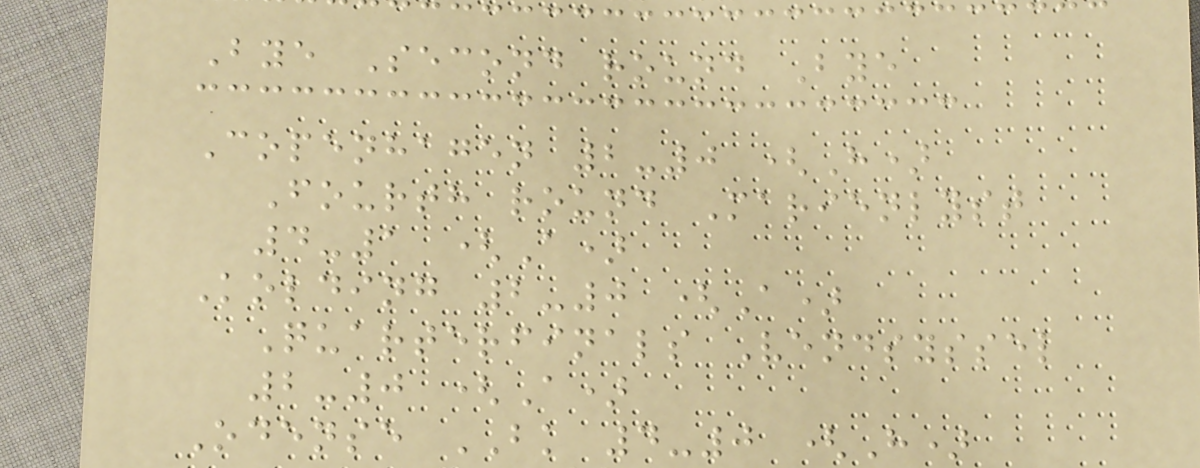Bye Second round Bye
Copenhagen 2-0 (H)
Fourth round Marienlyst
4-1 (A)
Kolding 2-0 (A)
Quarterfinals Vendsyssel
2-0 (A)
Odense BK 4-0 (H)
